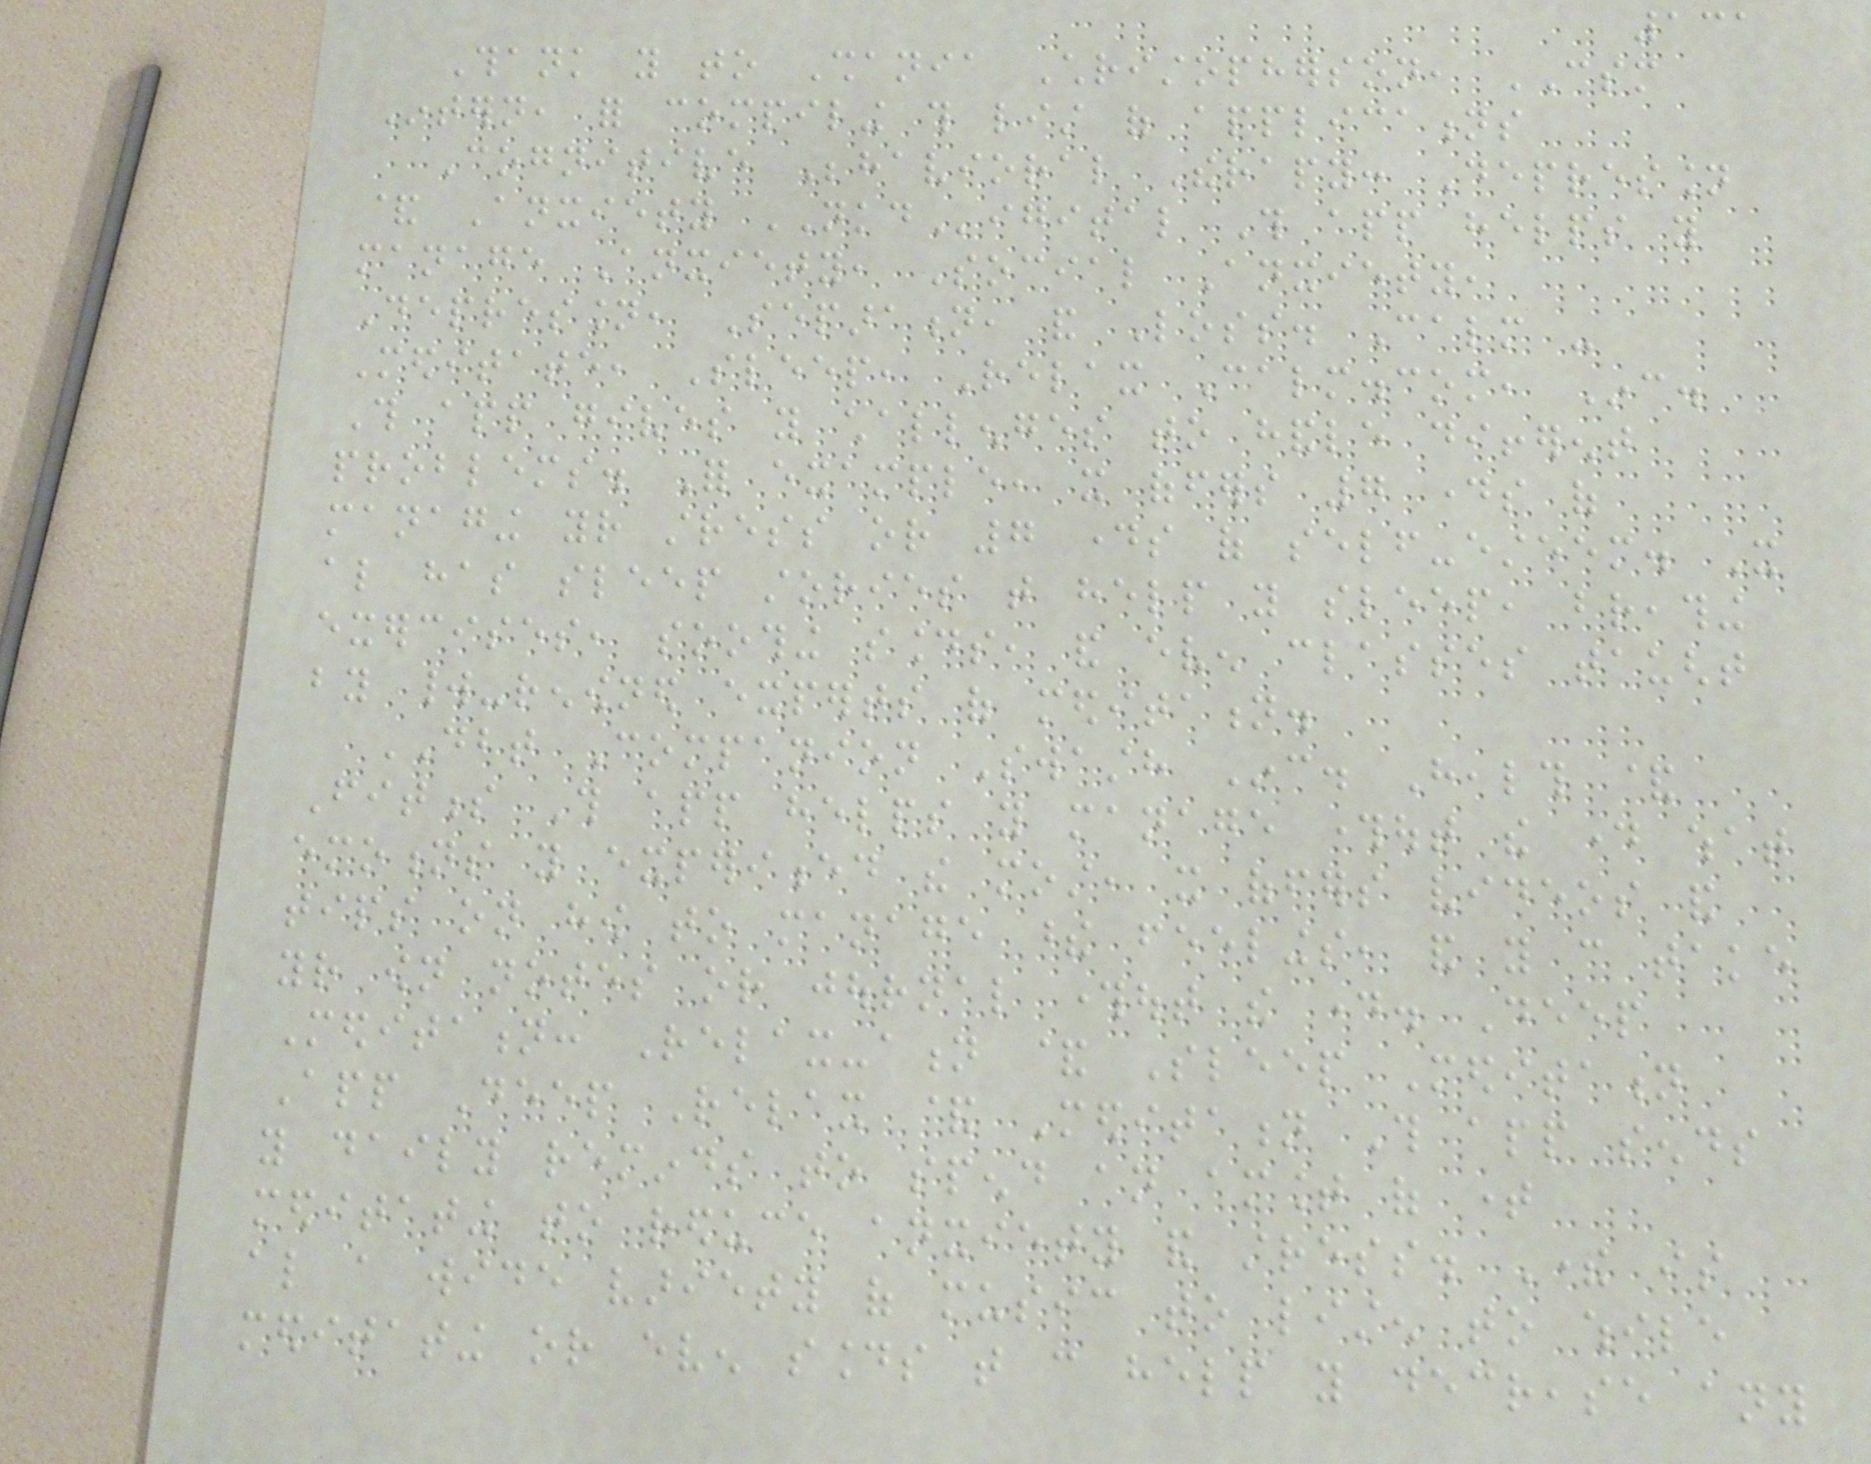131
Thank you to Shania Christopherson, CSM
Intern, for compiling this list of applications
Cognitive Behavioral Therapy: Depression
& Anxiety NKDigital This app helps you
manage Anxiety, Social Anxiety,
Depression, Separation, and Loss. Calm -
Meditate, Sleep, Relax Calm.com, Inc.
This app gives you challenges to handle different
problems. For example, it offers 7 days of
managing your stress or 7 days of self-esteem. It
also has sleep stories that help you sleep, breathing
exercises, soothing sounds, and even classes taught
by world-renowned experts of meditation.
DBT Companion Swasth Inc. Health &
Fitness This app helps you manage throughout the day what
emotions you experienced the most, it offers videos and
tips on how to manage these feelings, and you can take
your own notes or journal throughout the day. Deep
Meditation: Relax-ation & Sleep Meditation
App Deep Relax & Meditation This app sends
you daily reminds to spend an amount of time
meditating to reduce anxiety and stress. There is
also a wide variety of music to listen to while
meditating or even sounds that can help you decrease any
